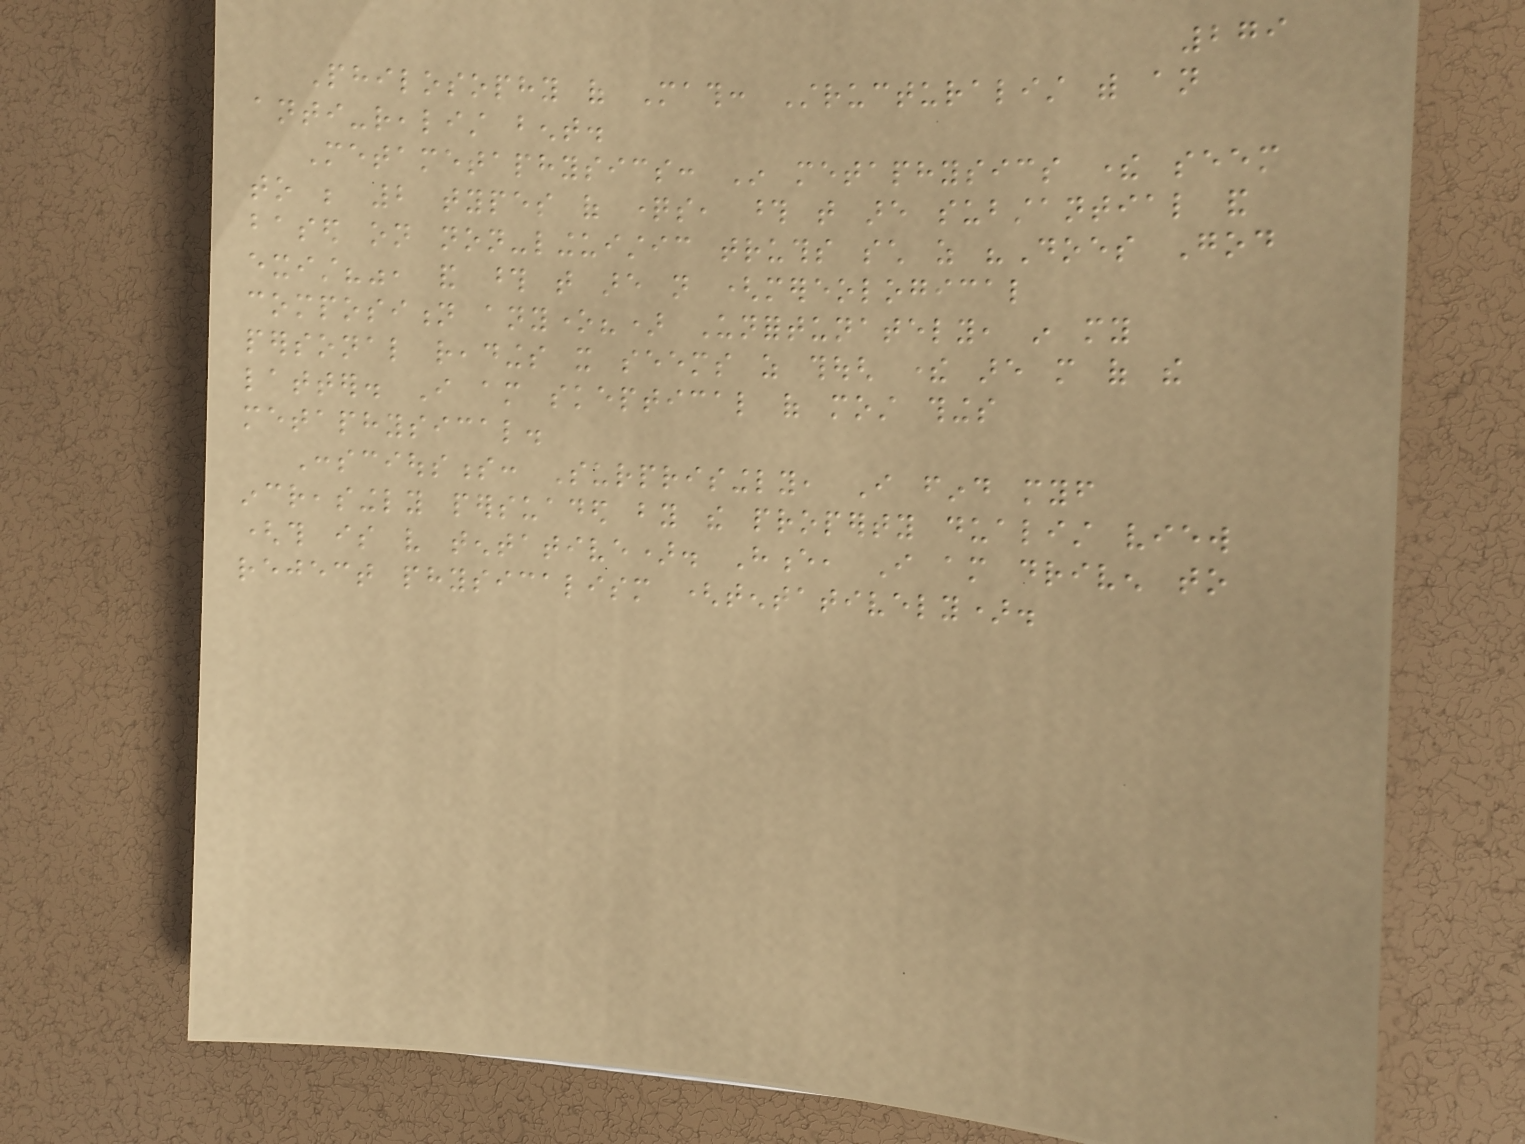279
Philosophy of Math: Structuralist with an
anti-realist bent.
Metametaphysics: In metaphysics there seem
to be 2 types of questions, those that are substantial and
based on non-linguistic truths such as "Does God
exist?", and those that are not (mereological
composition anyone?) Unfortunately, in my
personal readings it seems as though there are more of the
latter. I am skeptical of most things
metaphysical.
Consciousness: Surprisingly, I find myself
increasingly persuaded by the property dualist view
(this is very tentative). Hence, I am driven to
reject physicalism (tentatively).
